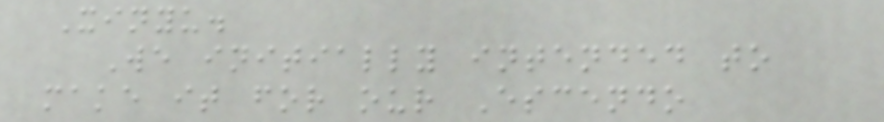Xinyu.
We initially intended to
make it for our Escendo
